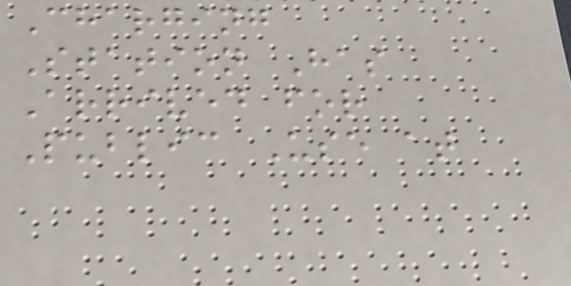Charging
Station Has
Arrived for
Public Use at
